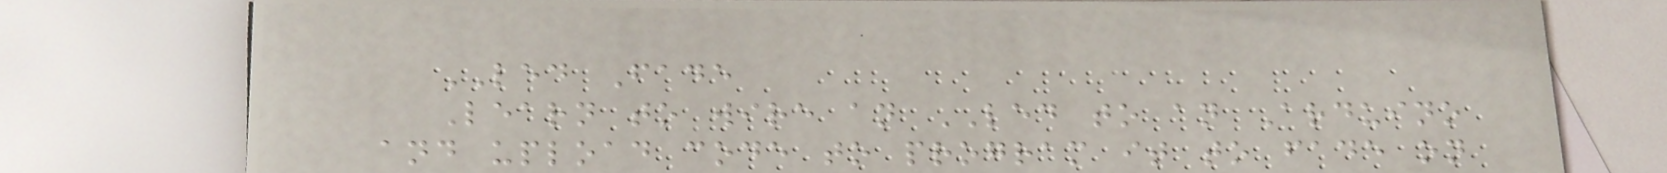LED Fade
Learn to wire an LED to an Arduino
and upload code to program it to fade on
